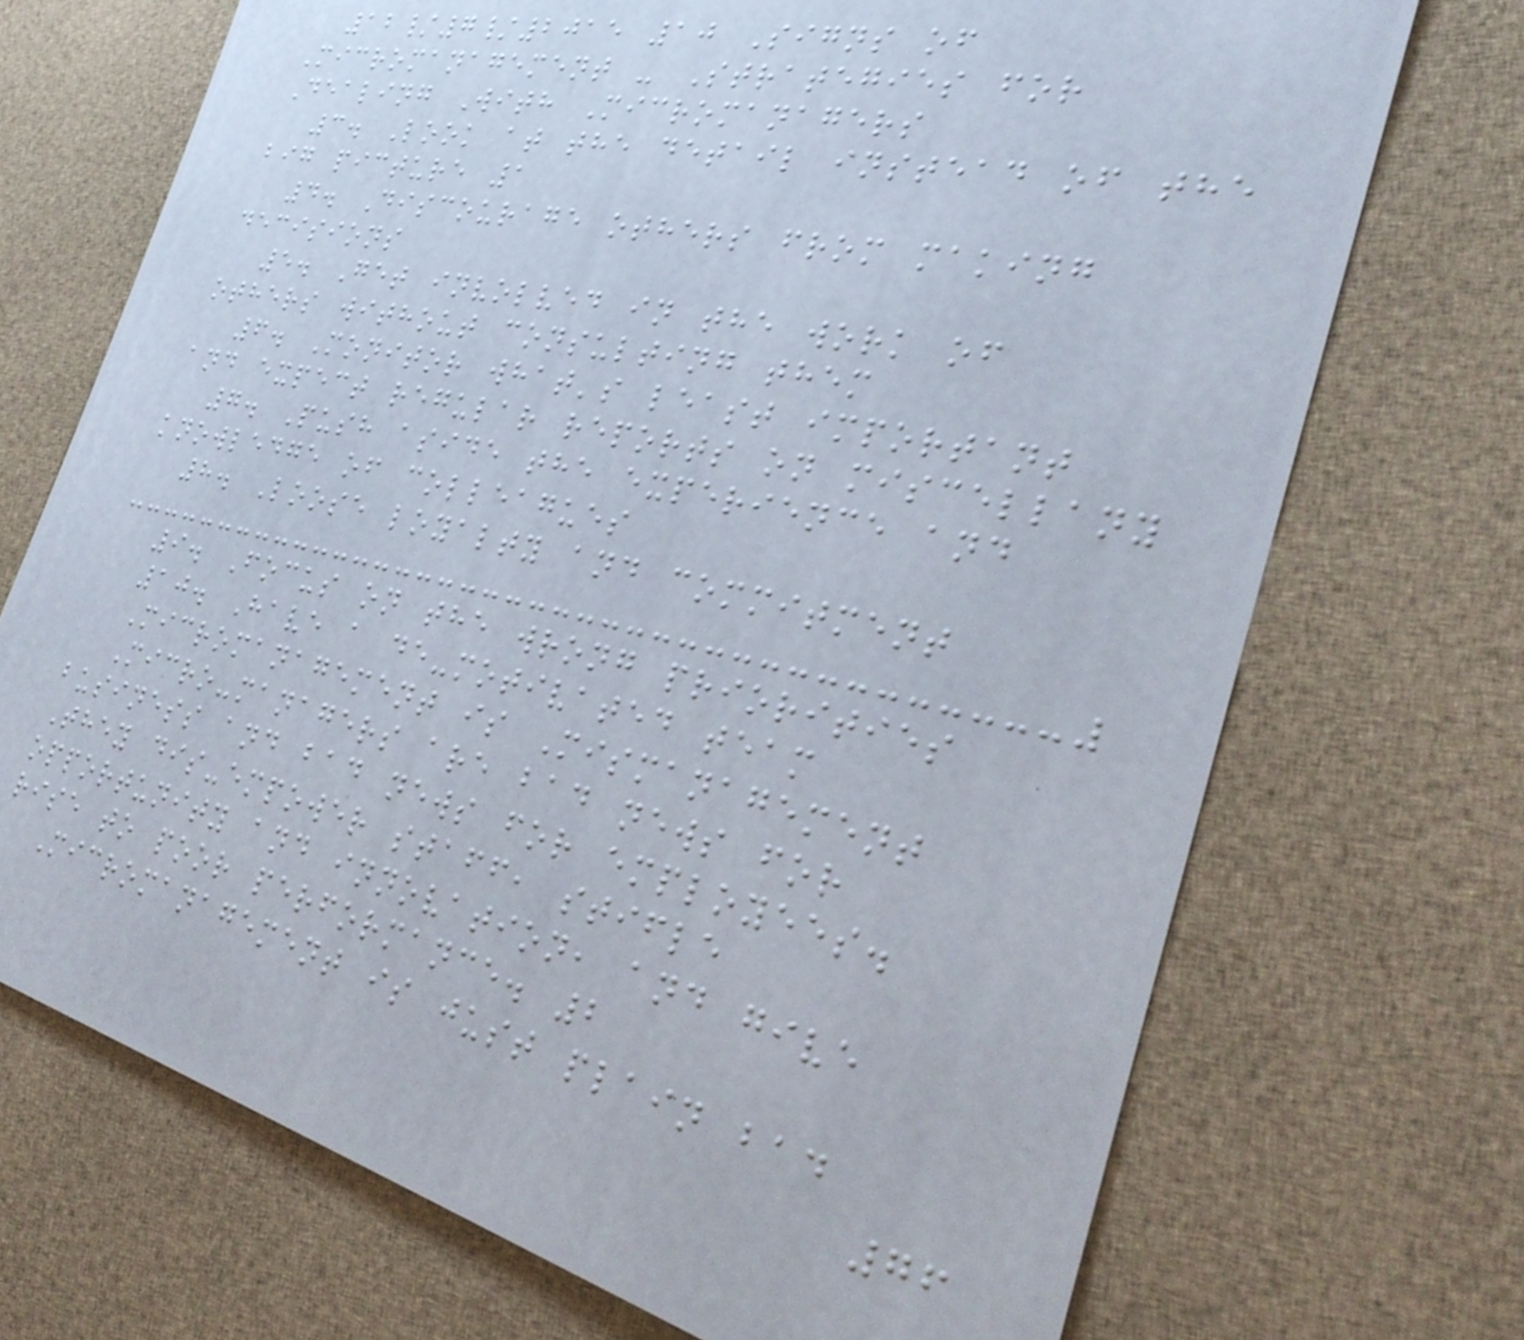12/7/2015 10 Signs of
Micromanagement - Strategies for
Dealing With Micromanagers
3. Look at the detail instead of the
big picture 1
4. Discourage others from making
decisions
5. Get involved in the work of
others without consulting them
6. Monitor what's least important
and expect regular reports on miscellany
7. Push aside the experience and
knowledge of colleagues
8. Loose loyalty and commitment
9. Focus on the wrong priorities
10. Have a de-motivated team
Micromanagement is Mismanagement
Micro-managers are bad news for
business and bad news for employees.
They dis-empower staff, stifle
opportunity and innovation, and give
rise to poor performance. 2
Micromanagement is just plain bad
76
